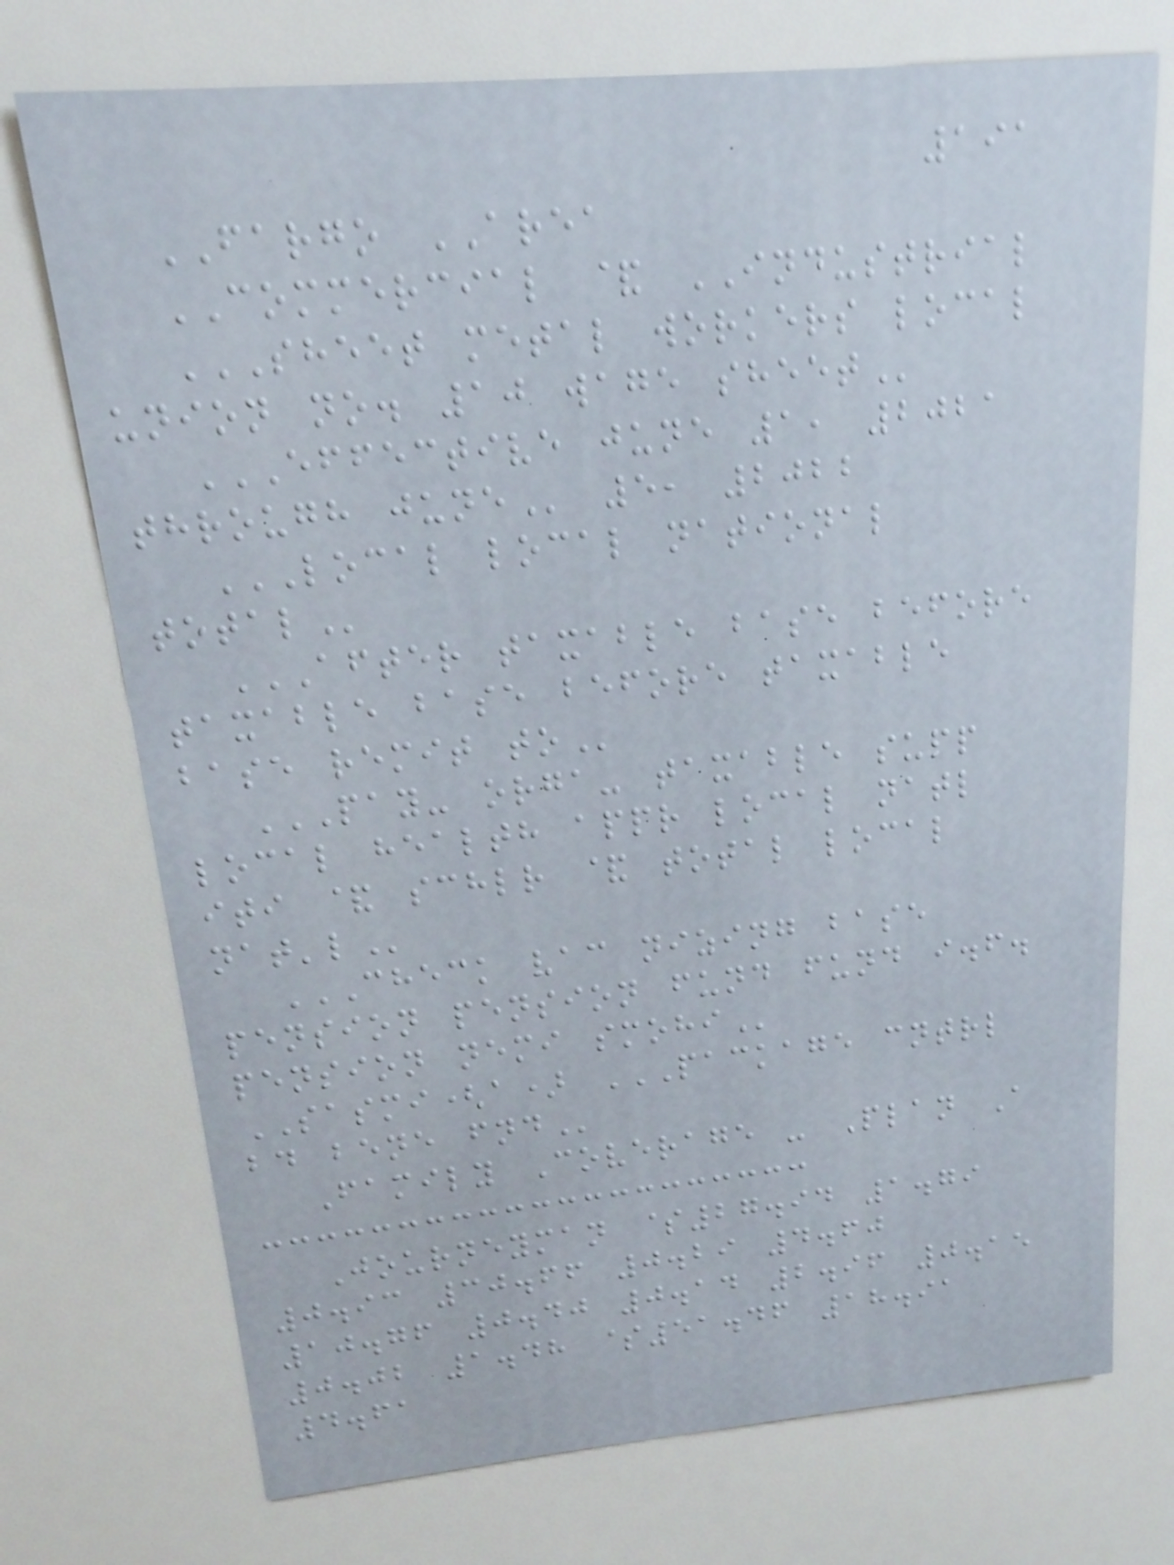191
FARGO AREA
COMMERCIAL & INDUSTRIAL
SHEET METAL WORKERS LOCAL
UNION NO. 10 WAGE SHEET
EFFECTIVE JUNE 1, 2021
THROUGH JUNE 5, 2022
LOCAL LOCAL NATIONAL
TOTAL
AFTER TAXABLE BASE BEFORE
TAXABLE BASE BEFORE TAXABLE
BASE REMIT TO
PAY- ORGA- TAXABLE SUPP
LOCAL HEALTH APPR LOCAL NATL
ITI & SCHLR & TOTAL LOCAL
NAT'L
CHECK VAC NIZING BASE
PENSION PENSION FUND FUND I.F.
PENSION NEMI SMOHI
SASMI(a) PACKAGE CNTRL
BD BENE FND
Family Coverage - Plan A
Journeyman $27.94 1.79
0.93 30.66 0.29 4.60
10.76 0.40 0.14 2.96 0.15
0.02 1.48 $51.46 18.91
4.61
